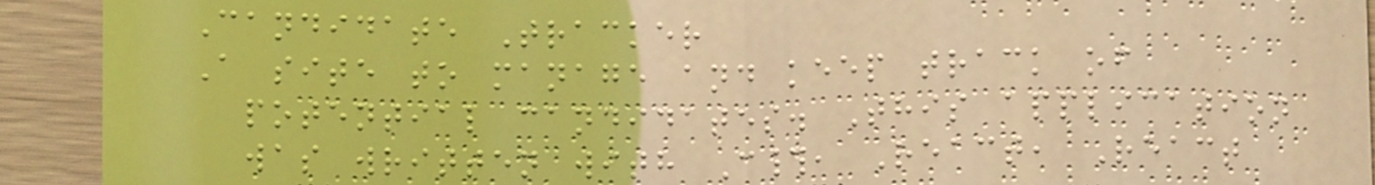Candidate Tracker
A site to manage and keep track of
potential candidates. This application
was written with C#, React, React
